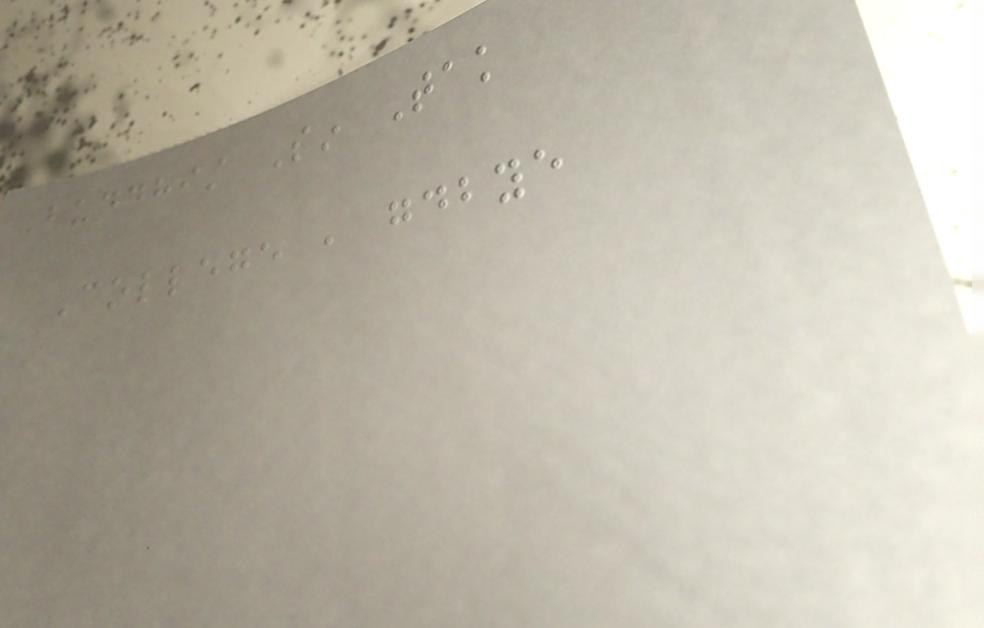Buddhist Sin Tak
College , goodbye
